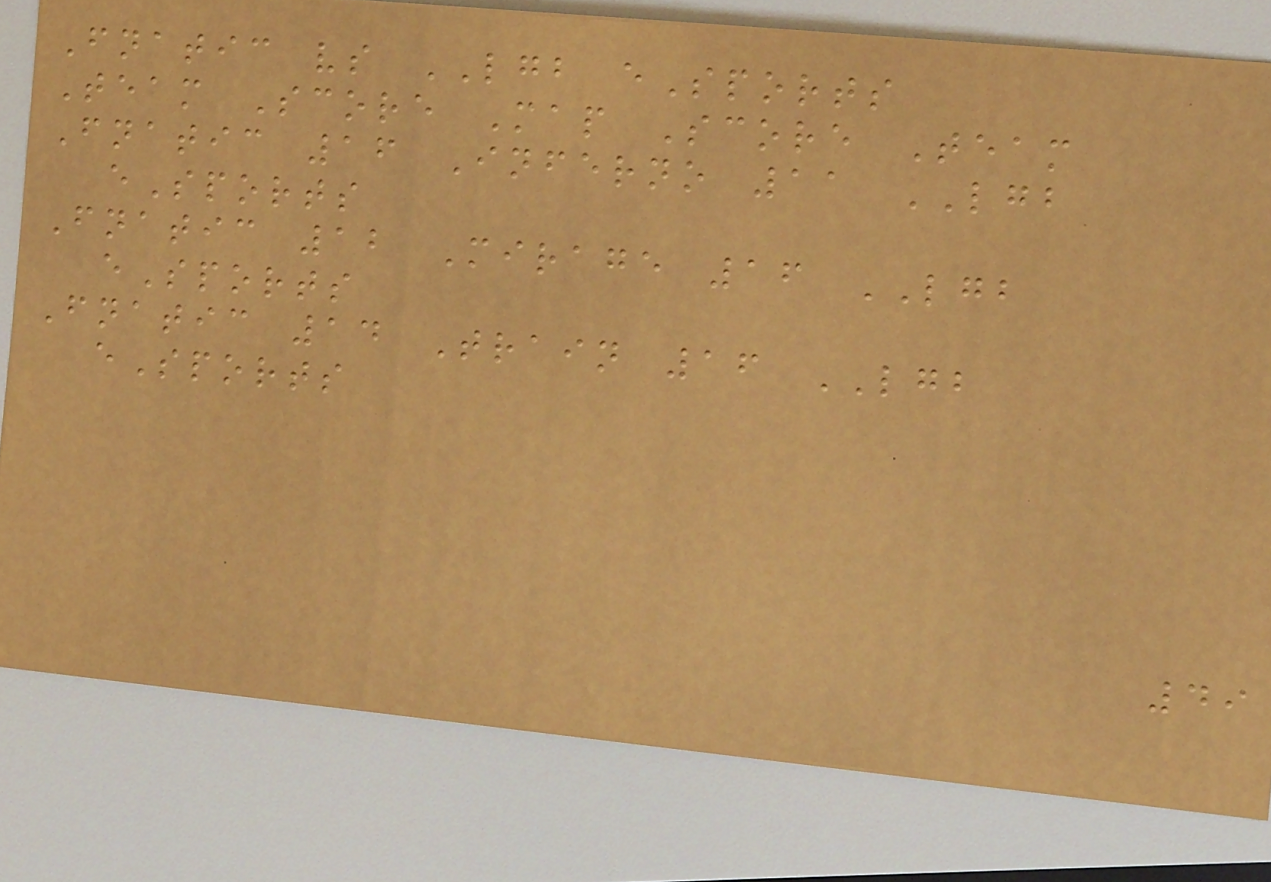Fnatic vs LGB eSports
Team Score Map Score Team
Fnatic 16 Inferno 11 LGB
eSports
Fnatic 12 Mirage 16 LGB
eSports
Fnatic 14 Train 16 LGB
eSports
49
